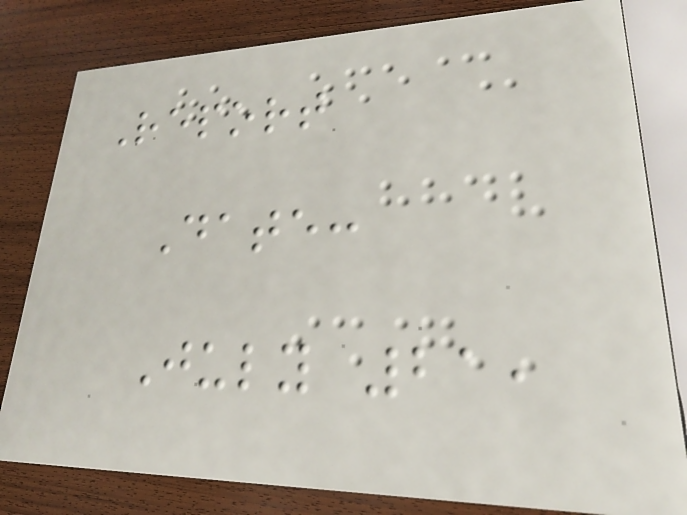Report
Date:
July 21,
